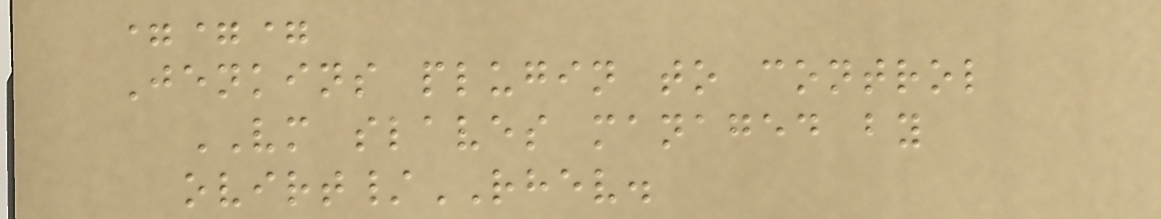===
Jenkins plugin to control
VM slaves managed by
ovirt/RHEV.
